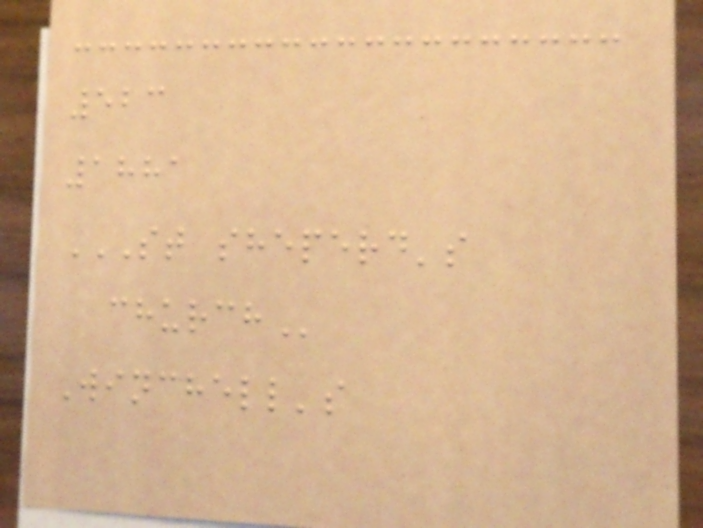523
1881
ST SHEPERD'S
CHURCH
Winchell's
